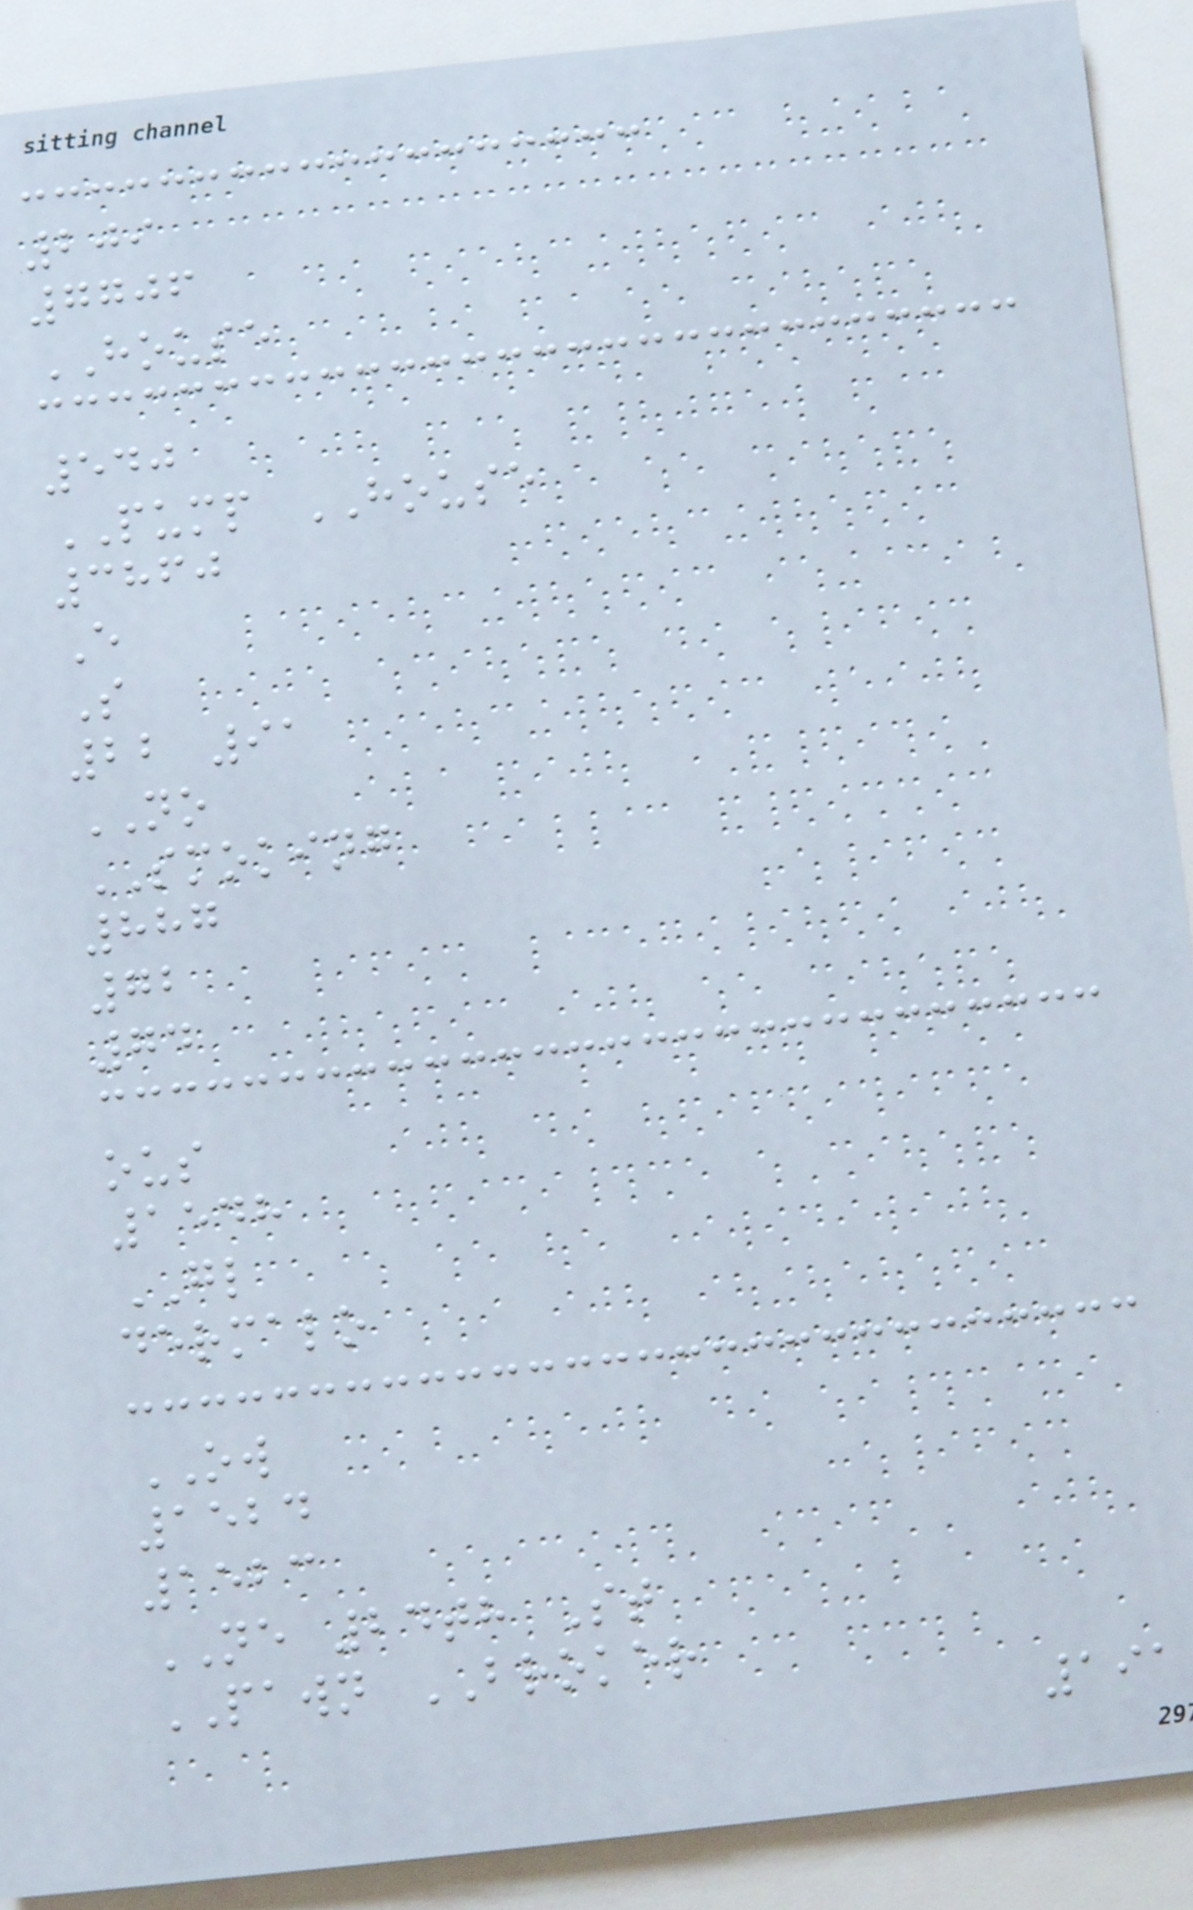209
7706
HOUSE
540
PUMP HOUSE
3860
E
S
22 91
NO
SMOKING
887
72
74
ous
1548
GL
dermalo
OW
1524
1523
NE 24th St
PAWN BROKER
191
